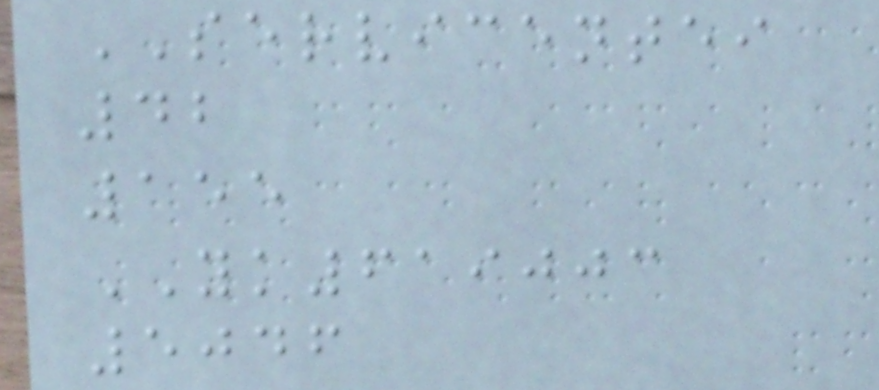SERVICENTEI
42
155
YK619003
5046
